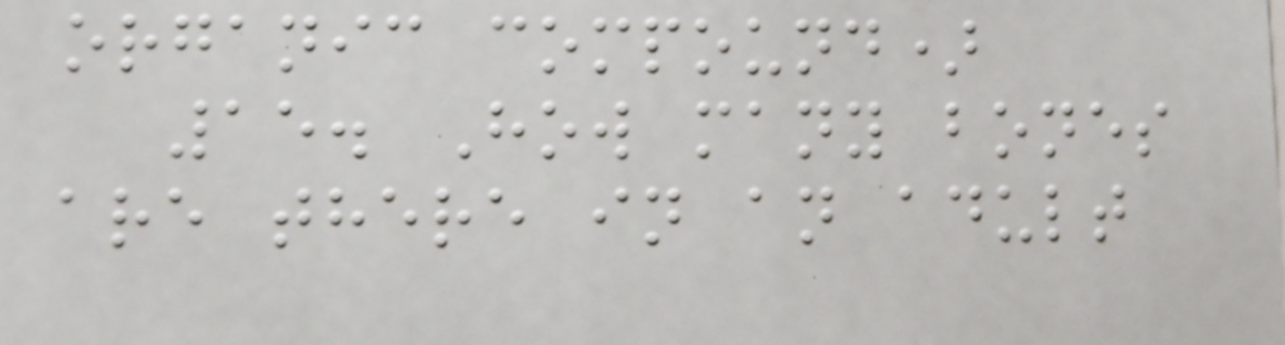organic compound)
15. How many bones
are there in an adult
